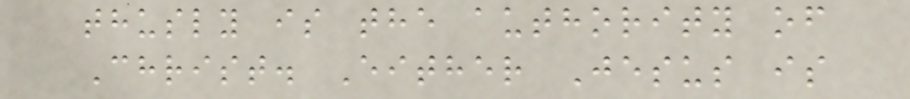thusly is the authority of
Christ. Either Jesus is
